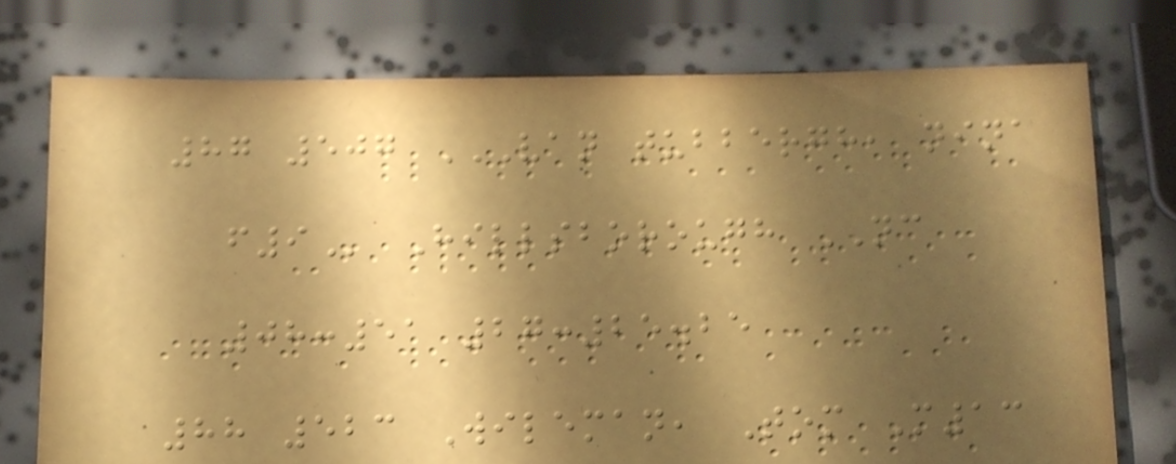87 507 VAN TUBBERGH, NINA
F9 Hillsborough NC
08:51 27:25.25
88 523 Wileman, Tom M13
